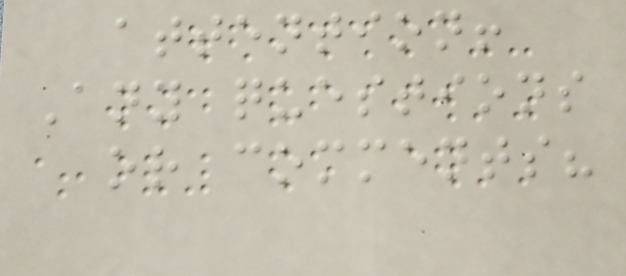attention!
Any questions
or comments?
